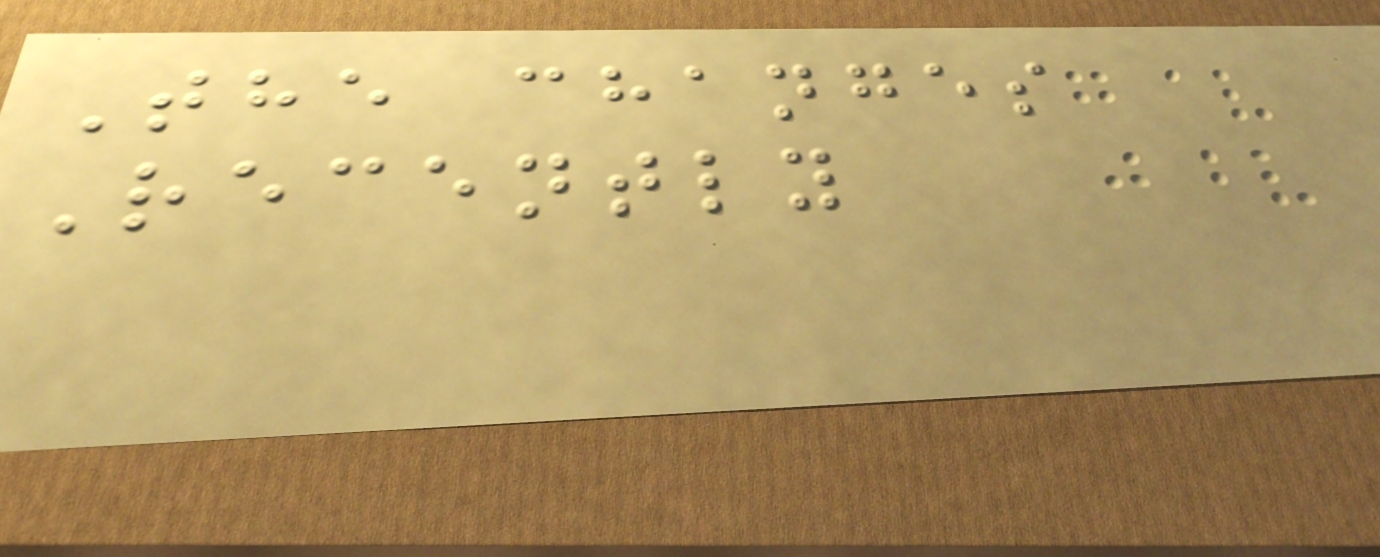The changes
Recently
